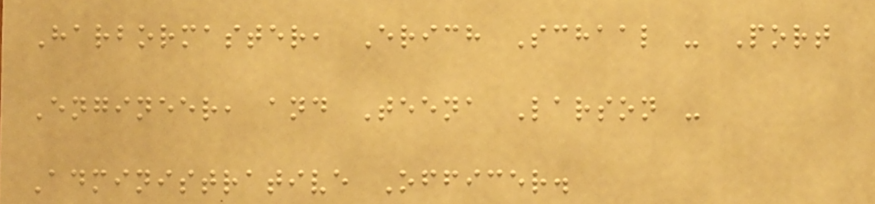Harbormaster, Erich Schaal - Port
Engineer, and Teena Larson -
Administrative Officer.
